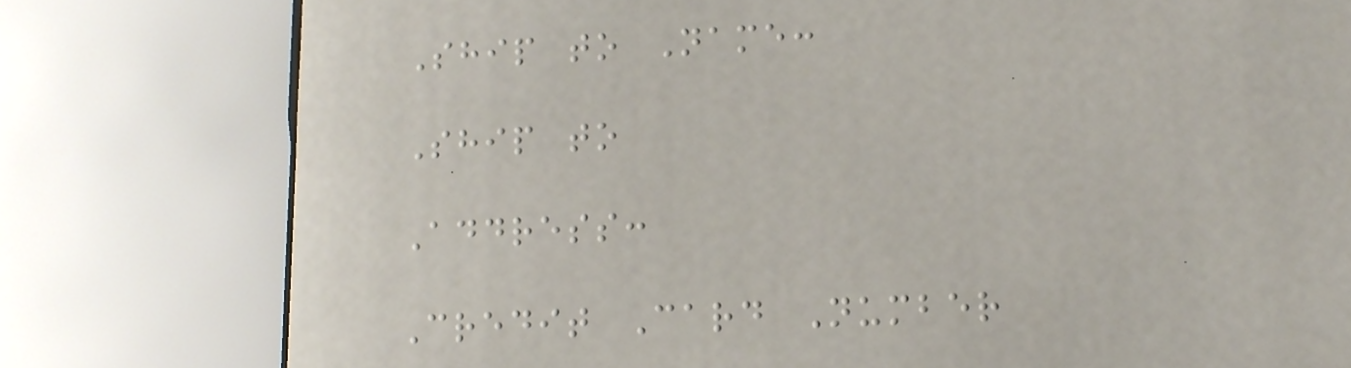Ship to Name:
Ship to
Address:
Credit Card Number
